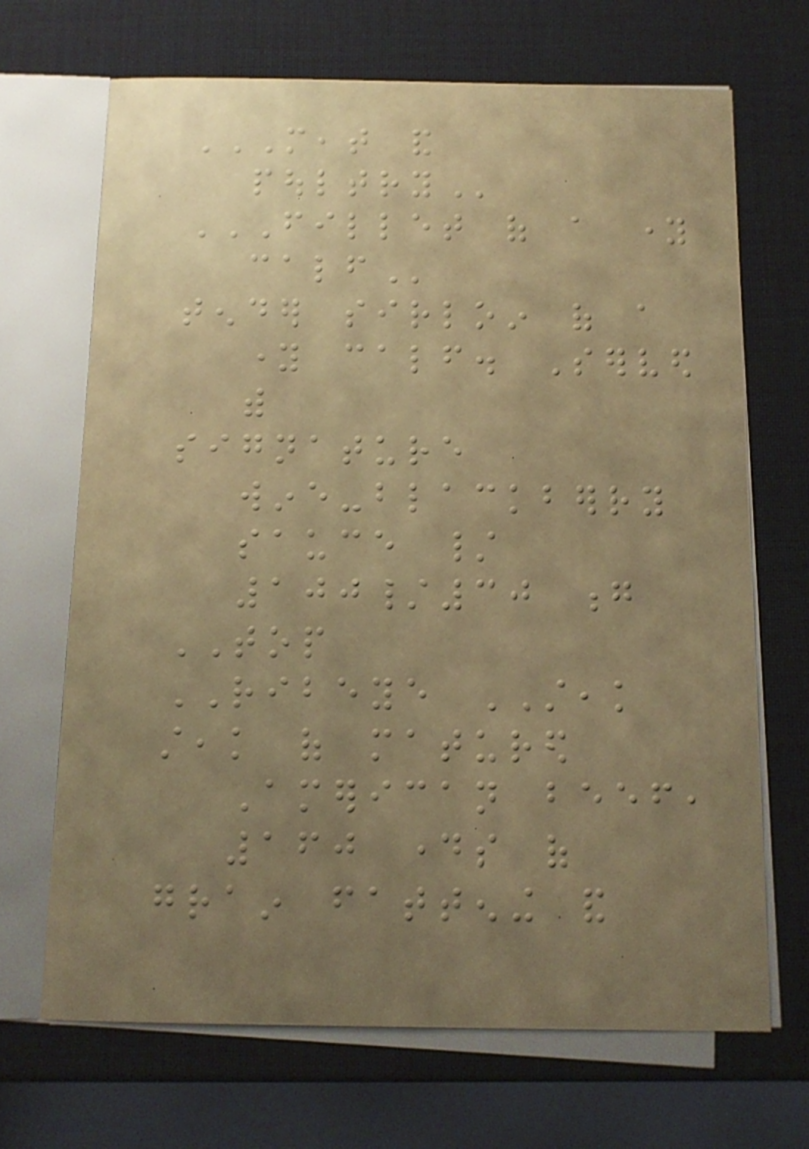MEAT AND
POULTRY
FILLET OF A YOUNG
CALF
tender sirloin of a
young calf. Served
with
signature
wine-blackberry
sauce /
100/30 g
TOP
RIBEYE STEAK
steak of matured
American beef,
160 days of
grain fattening and
